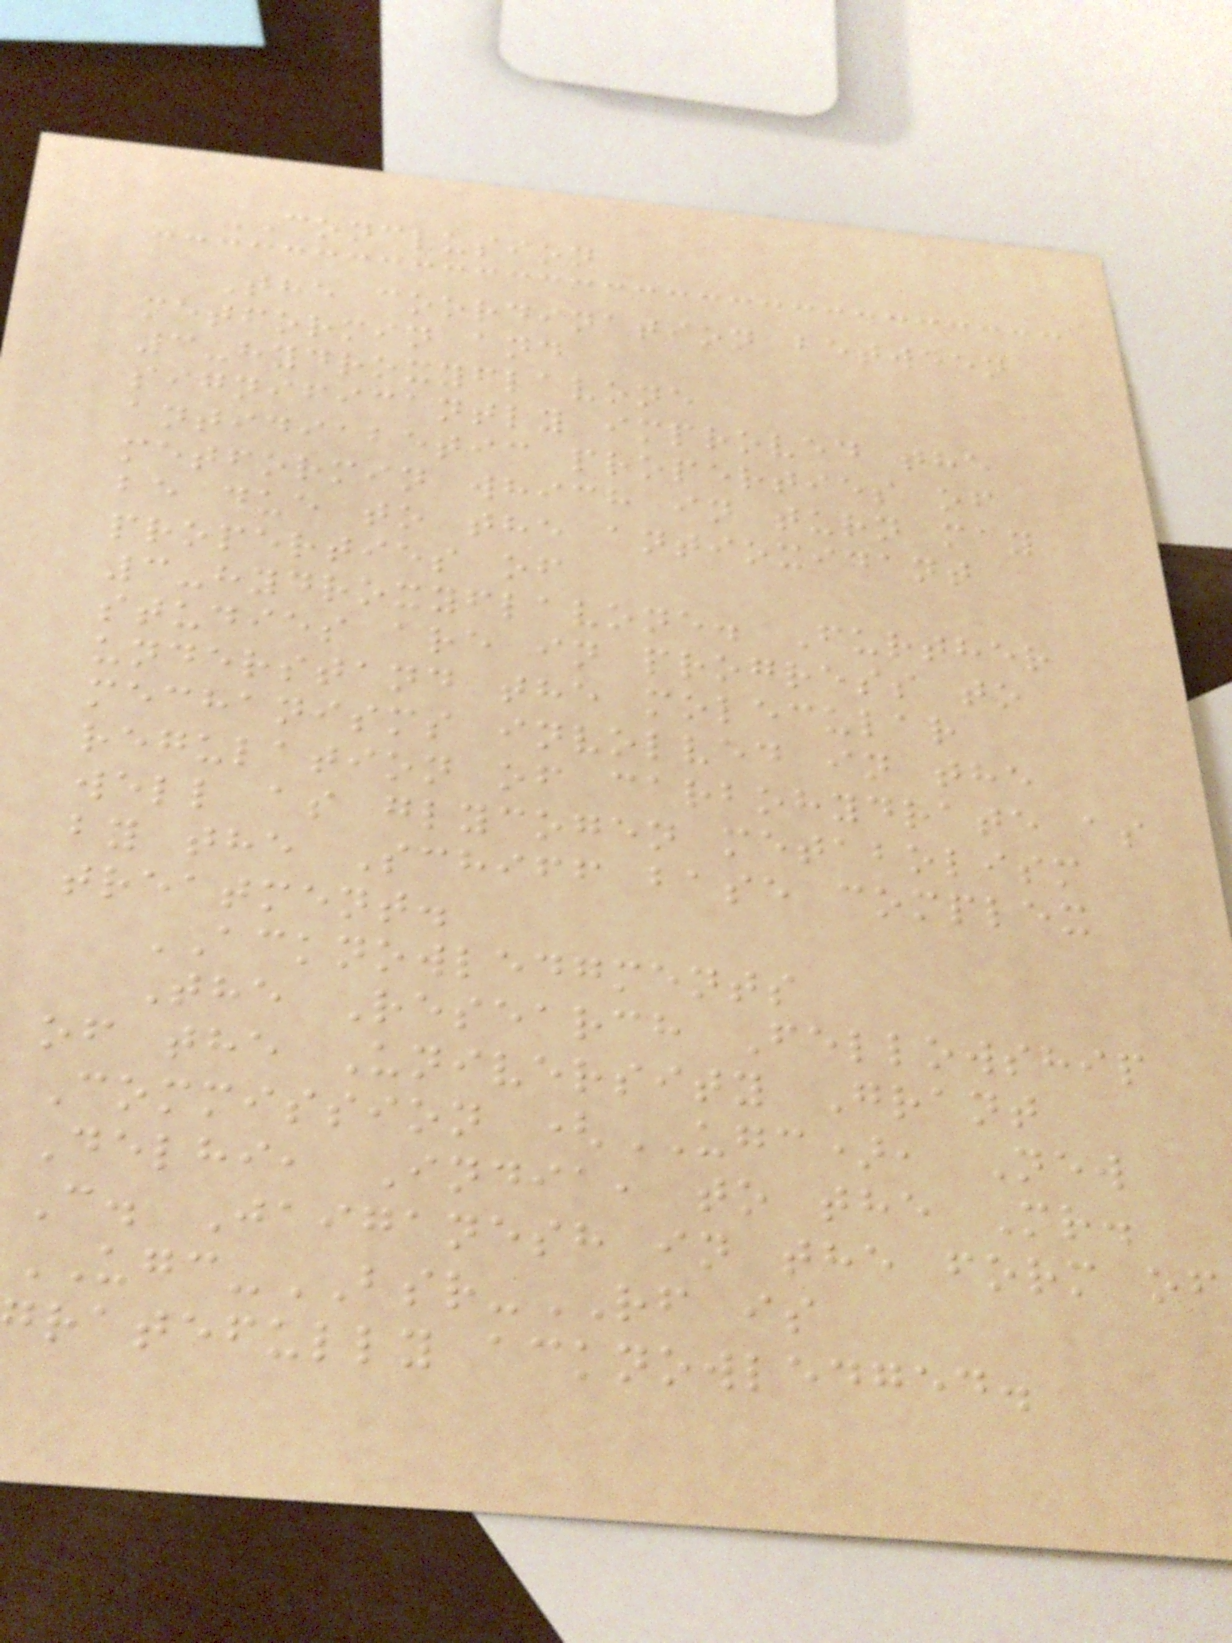CONCLUSION
The coordination between
metformin and
3-hydroxyflavone
significantly improved the
antidiabetic properties of
metformin which in turn may
be due to the antioxidant
properties of
3-hydroxyflavone. Further
studies are in progress to
understand the molecular
mechanisms involved in the
regulation of carbohydrate as
well as glycogen metabolism
by the Schiff base complex
treatment.
ACKNOWLEDGMENTS
The Research Fellowship
of the University Grant
Commission (UGC), New
Delhi, India, to the Mr.
C. Jaiganesh in the form of
UGC-BSR-RF is
ratefully acknowledged.
